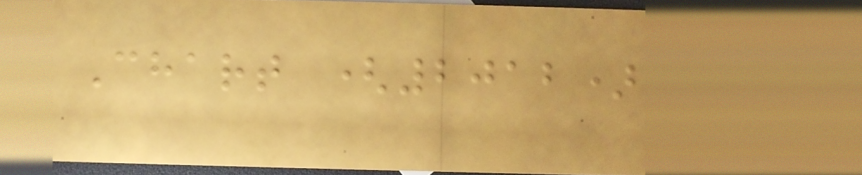Chart (2012)
